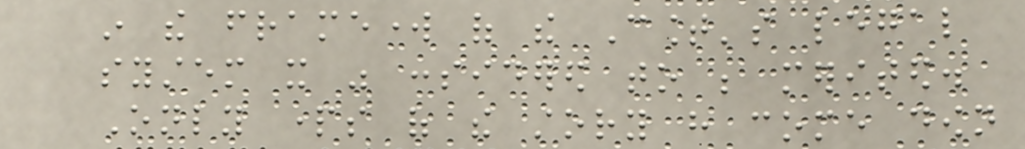in the framework of the Count's legal
system it was considered to be merited.
Only parts of the story have come down
